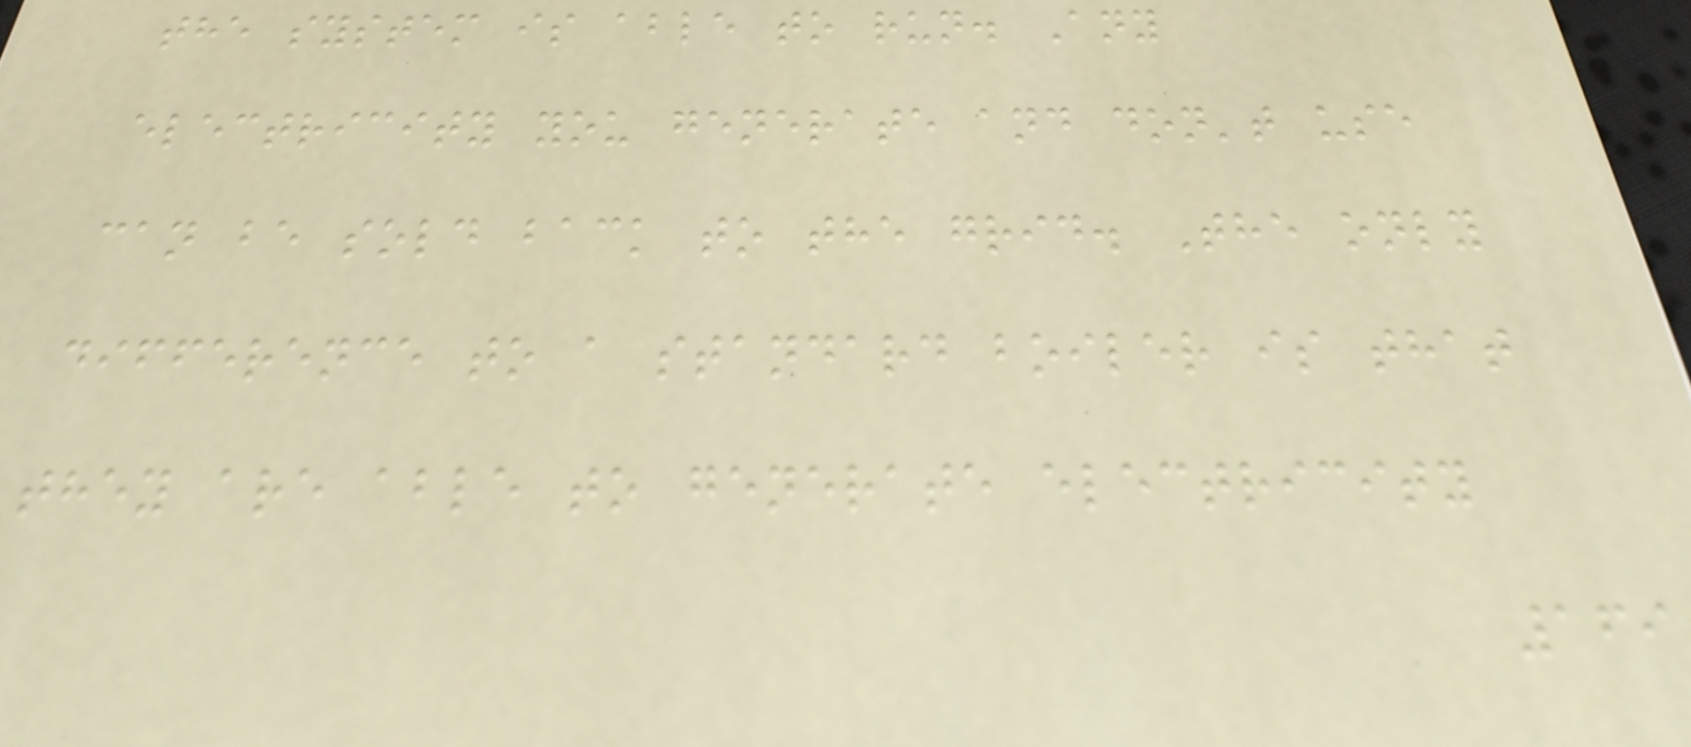the system is able to run. Any
electricity you generate and don't use
can be sold back to the grid. The only
difference to a standard boiler is that
they are able to generate electricity
169
